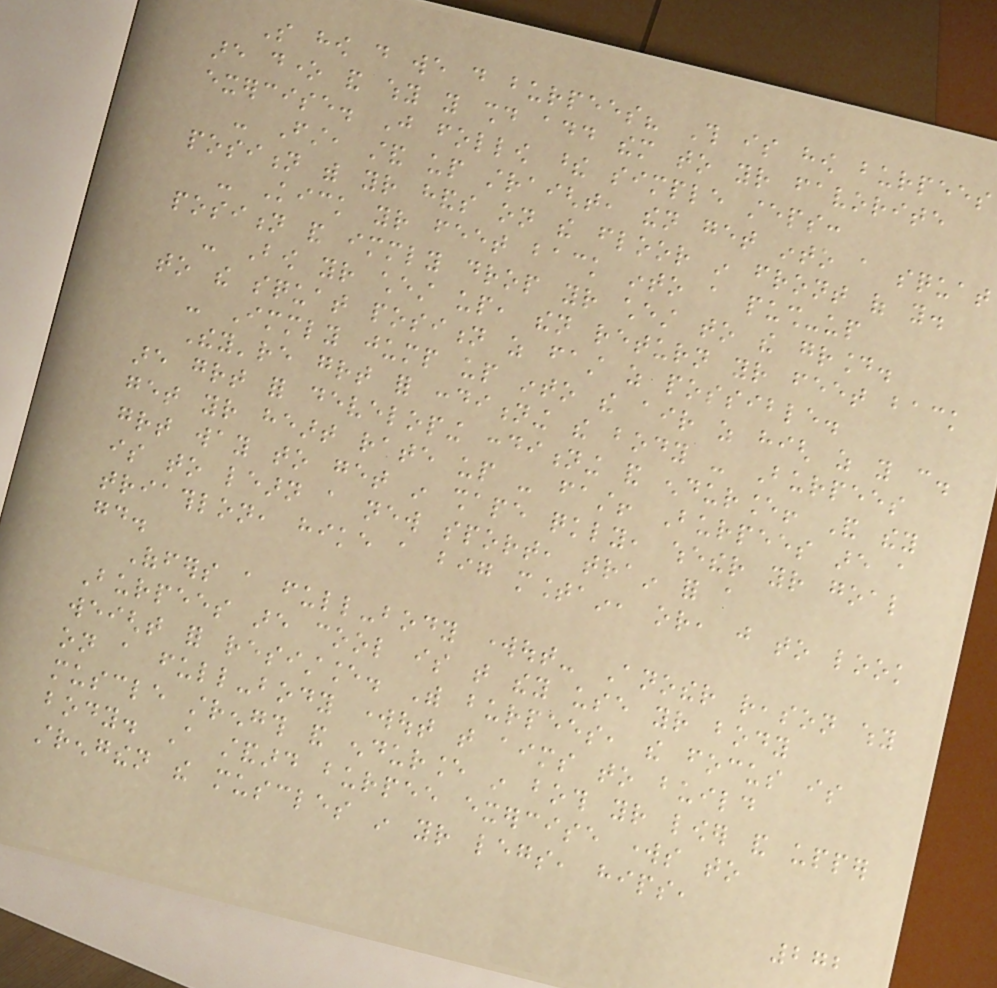So how do we do burpees? This is how burpees
are done and why you should add them to your favorite
exercise. Just follow these simple steps:
- First, stand up straight, then get into a squat
position with your hands on the floor in front of you.
- Kick your feet back into a push-up
position and immediately drop your chest to the ground.
- Bow your chest up, then return your feet back
to the squat position as fast as possible.
- Immediately jump up into the air as high as you can.
They're great for conditioning the body - Burpees
are great for developing conditioning and endurance! And they
get your heart rate up - fast! Burpees are a
great way to get in shape quickly, whether your goal
is to learn a new sport, train for a
triathlon, hike a big mountain, or, just to look
good.
Offers a full-body workout- Another reason why
Burpees are cool is that they use your body
weight for resistance. With burpees, the focus is
on a full-body workout that aims to build
muscle strength and endurance in both your lower and upper
body. A standard burpee exercise works to
strengthen the muscles in your legs, hips,
272
